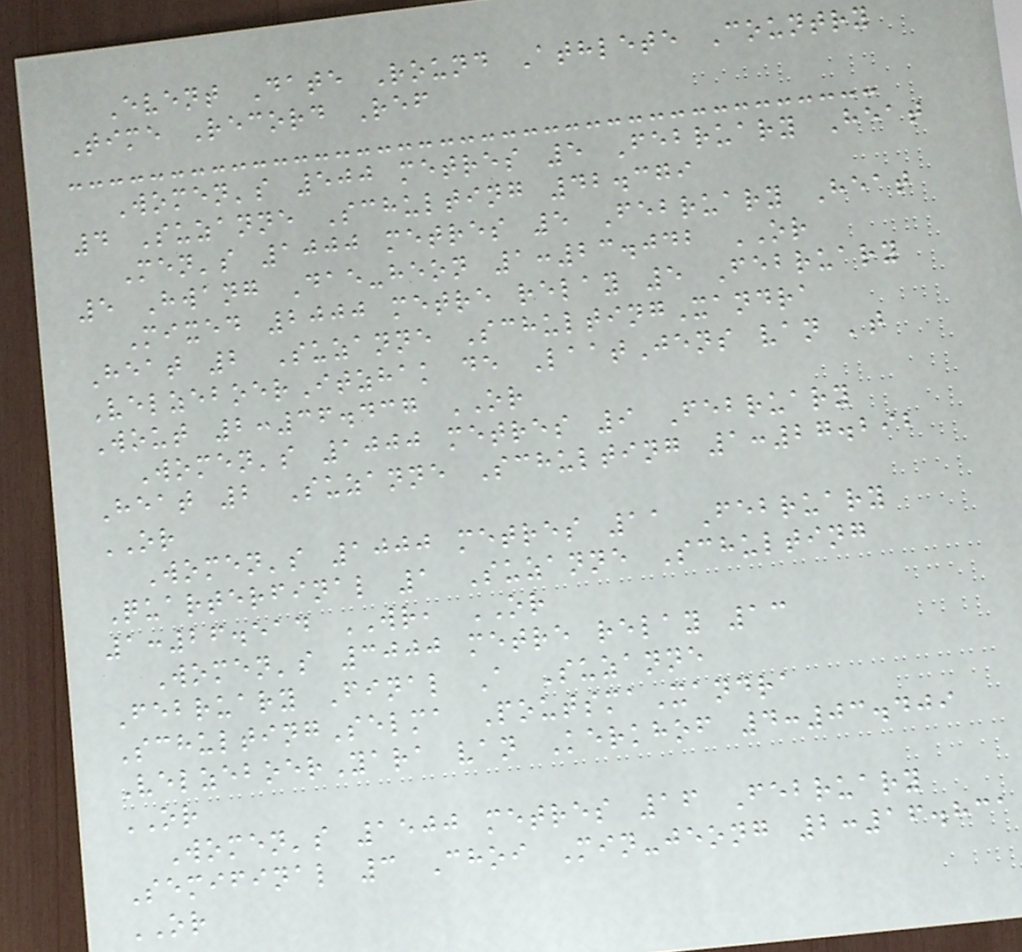Event Date Round Athlete Country
Time Record Ref
Women's 500 metres 5 February Heat
4 Suzanne Schulting 42.379
Men's 1000 metres 5 February Heat
5 Hwang Dae-heon 1:23.042 OR
Mixed 2000 metre relay 5 February
Heat 2 Suzanne SchultingXandra
VelzeboerItzhak de LaatJens van 't
Wout 2:36.437 OR
Women's 1000 metres 9 February
Heat 2 Suzanne Schulting 1:27.292
OR
Women's 1000 metres 11 February
Quarterfinal 1 Suzanne Schulting
1:26.514 WR, OR
Women's 3000 metre relay 13
February Final A Suzanne
SchultingSelma PoutsmaXandra
VelzeboerYara van Kerkhof 4:03.409
OR
Women's 1500 metres 16 February
Semifinal 3 Choi Min-jeong 2:16.831
OR
